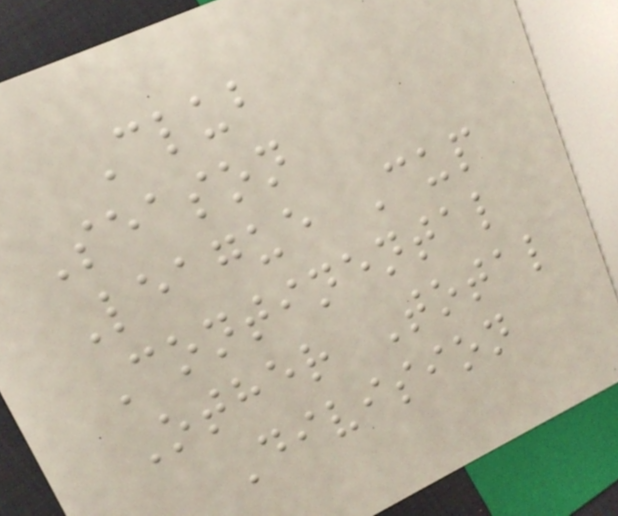Club
Season
League Cup
Continental
Other Total
Division
